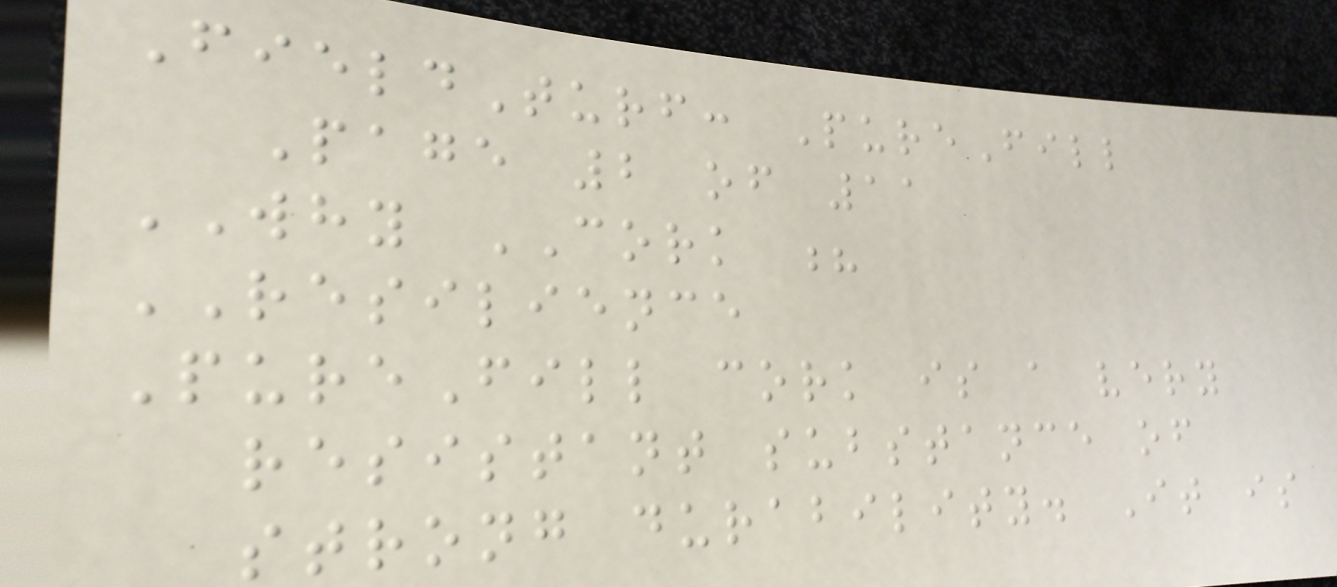FieldTurf: PureFill
Page 2 of 11
WHY CORK ?
RESILIENCE
PureFill cork is a very
resistant substance of
strong durability. It is
